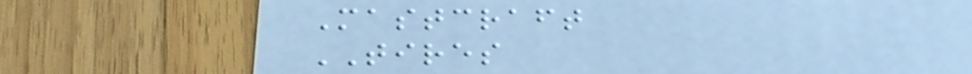Mastcraft
TIRES
